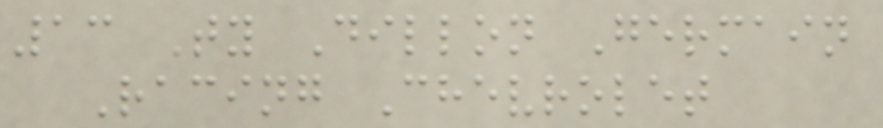13 Ty Dillon Germain
Racing Chevrolet
